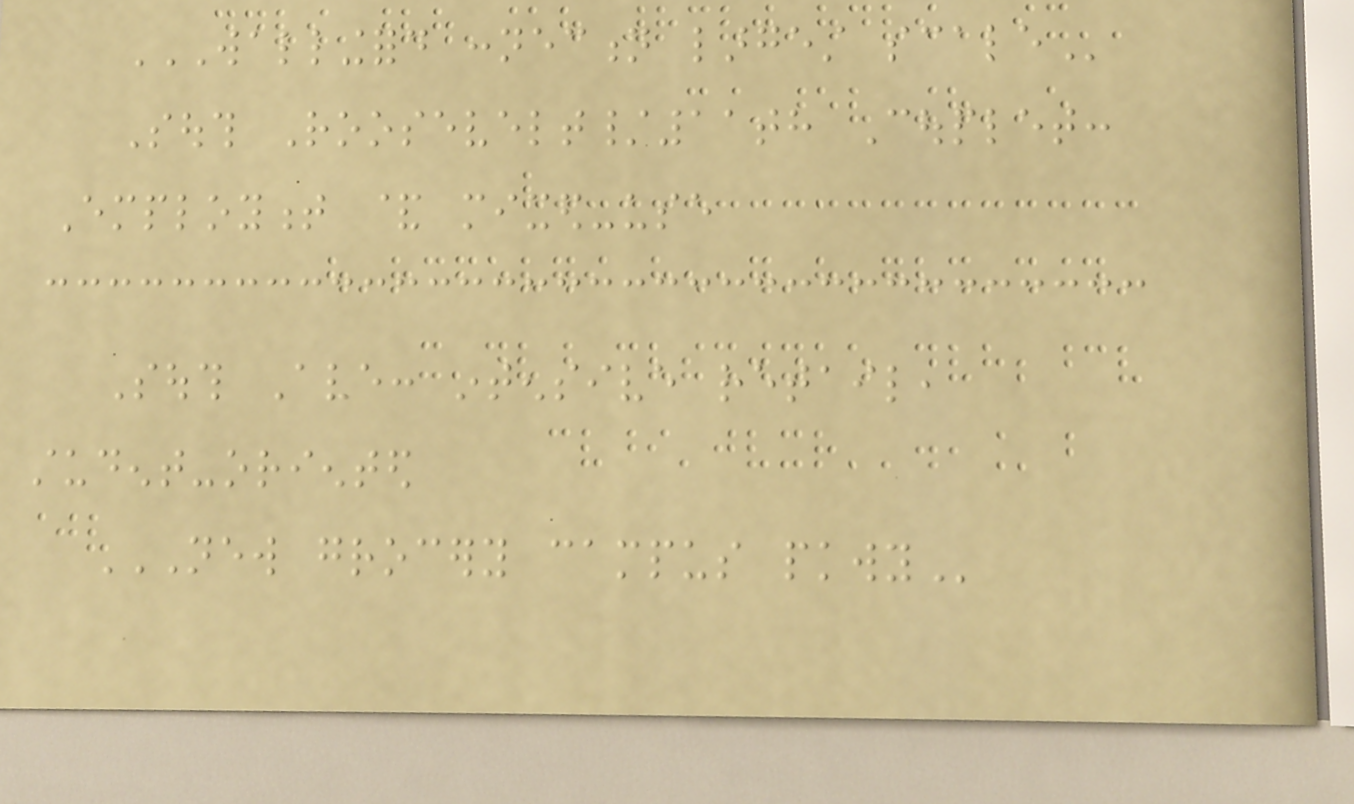WALLINGFORD CONNECTION LARGEST SCALE
South Roosevelt/11th Couplet:
Employment & mixed-use
South Ave: intensive retail,
student-oriented
NEW GROCERY CAMPUS PKWY
